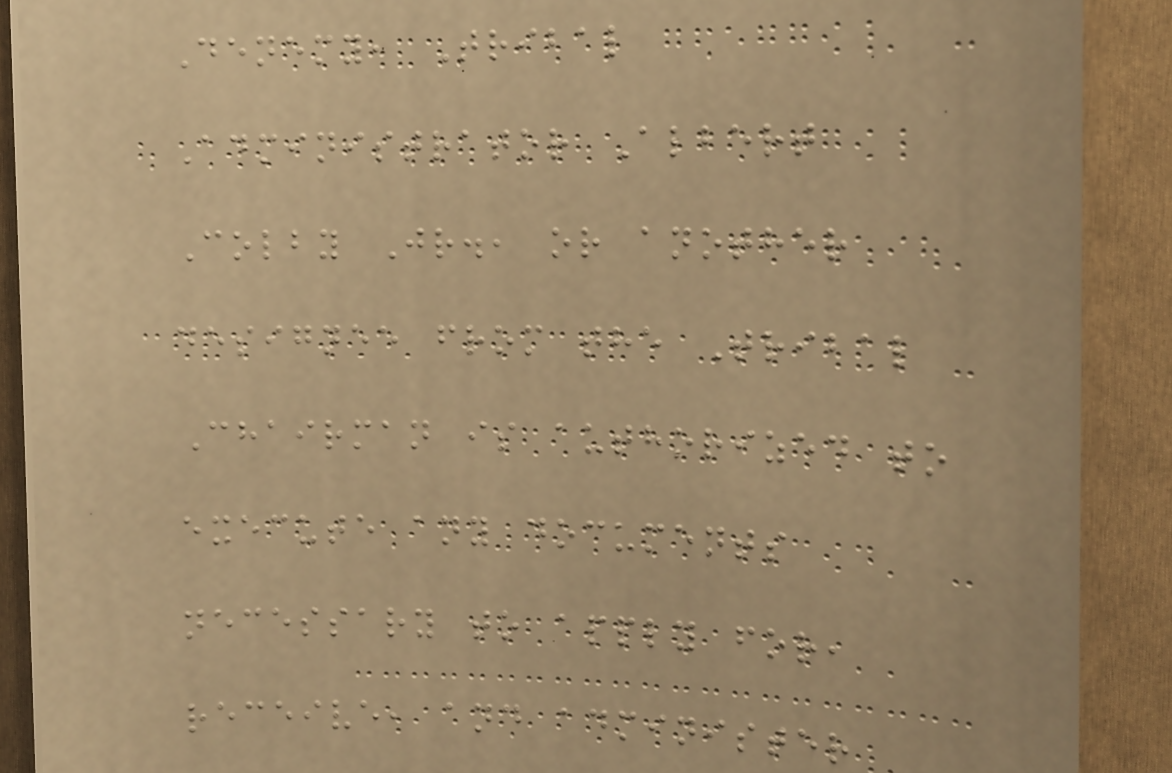Denemy, Tribal
Administrator Albert
Colby Jr., or another
designee from the Tribal
Chairman is authorized to
execute any documents
necessary to apply for,
receive, and administer
